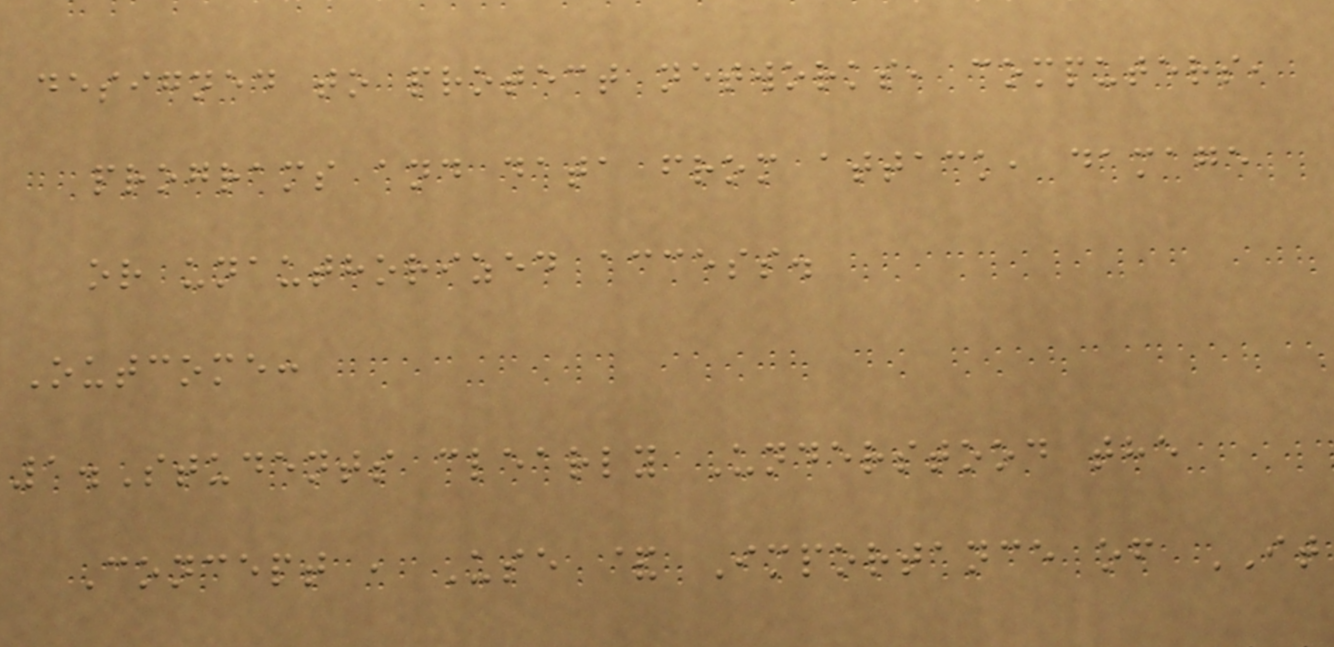designed to protect networks, computers,
programs and data from attack, damage
or unauthorized access.
Outcome:
1.Students clearly Understood the
Concept , Use & Importance of IT
